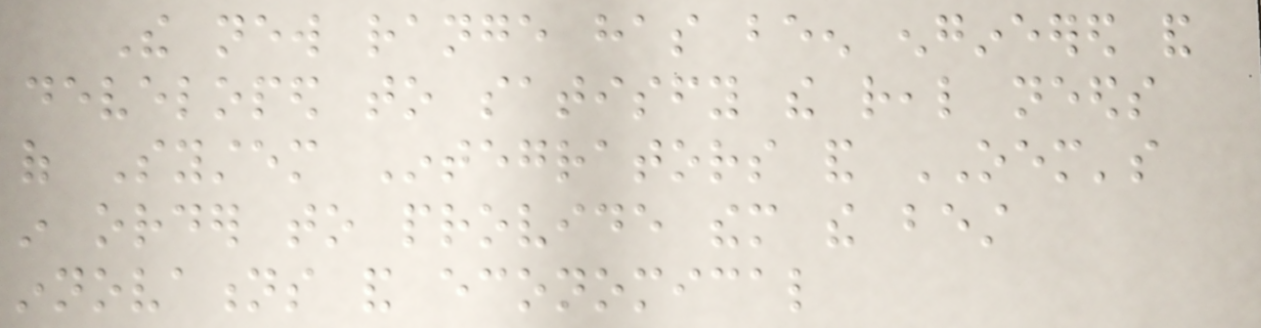The new range has been engineered and
developed to satisfy the real needs
of System Integrators and OEM's
in order to provide them the best
innovations and economical
